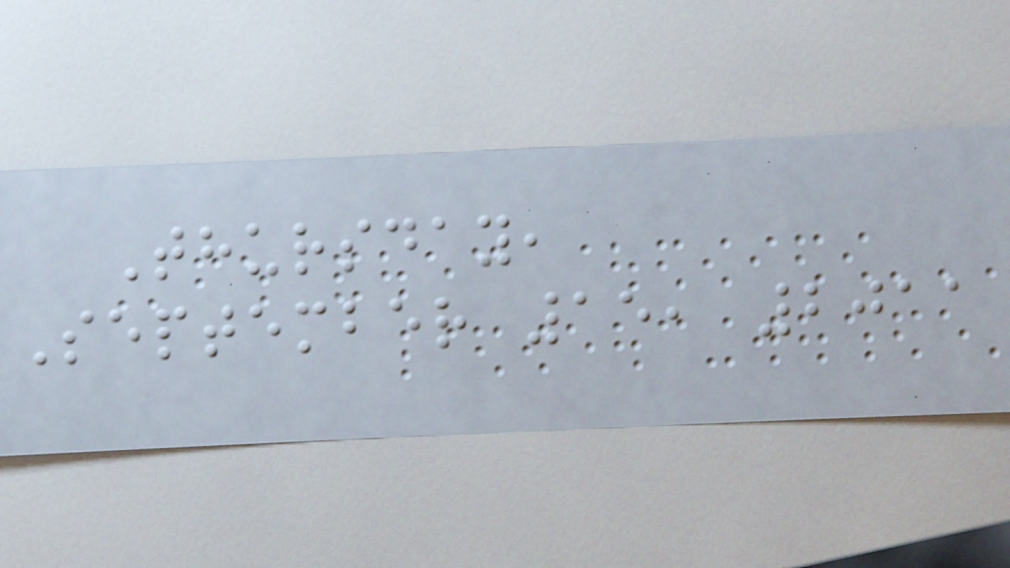Thursday,
September 15, 2011
